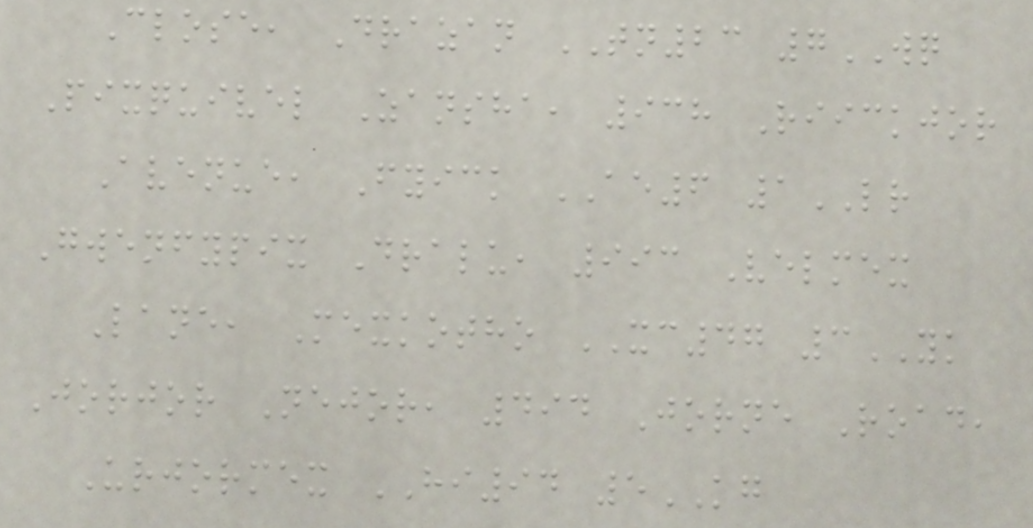Close, Drazan TN23 7WQ
Pixquivel Zansha, 938 Riickjor
Avenue, Fyick AE6 1LR
Gwenfypix Dralu, 993 Velmex
Lane, Mexkotho XC47 3YK
Jorjor Nejor, 494 Jorne Road,
Urjormex HI94 5KG
